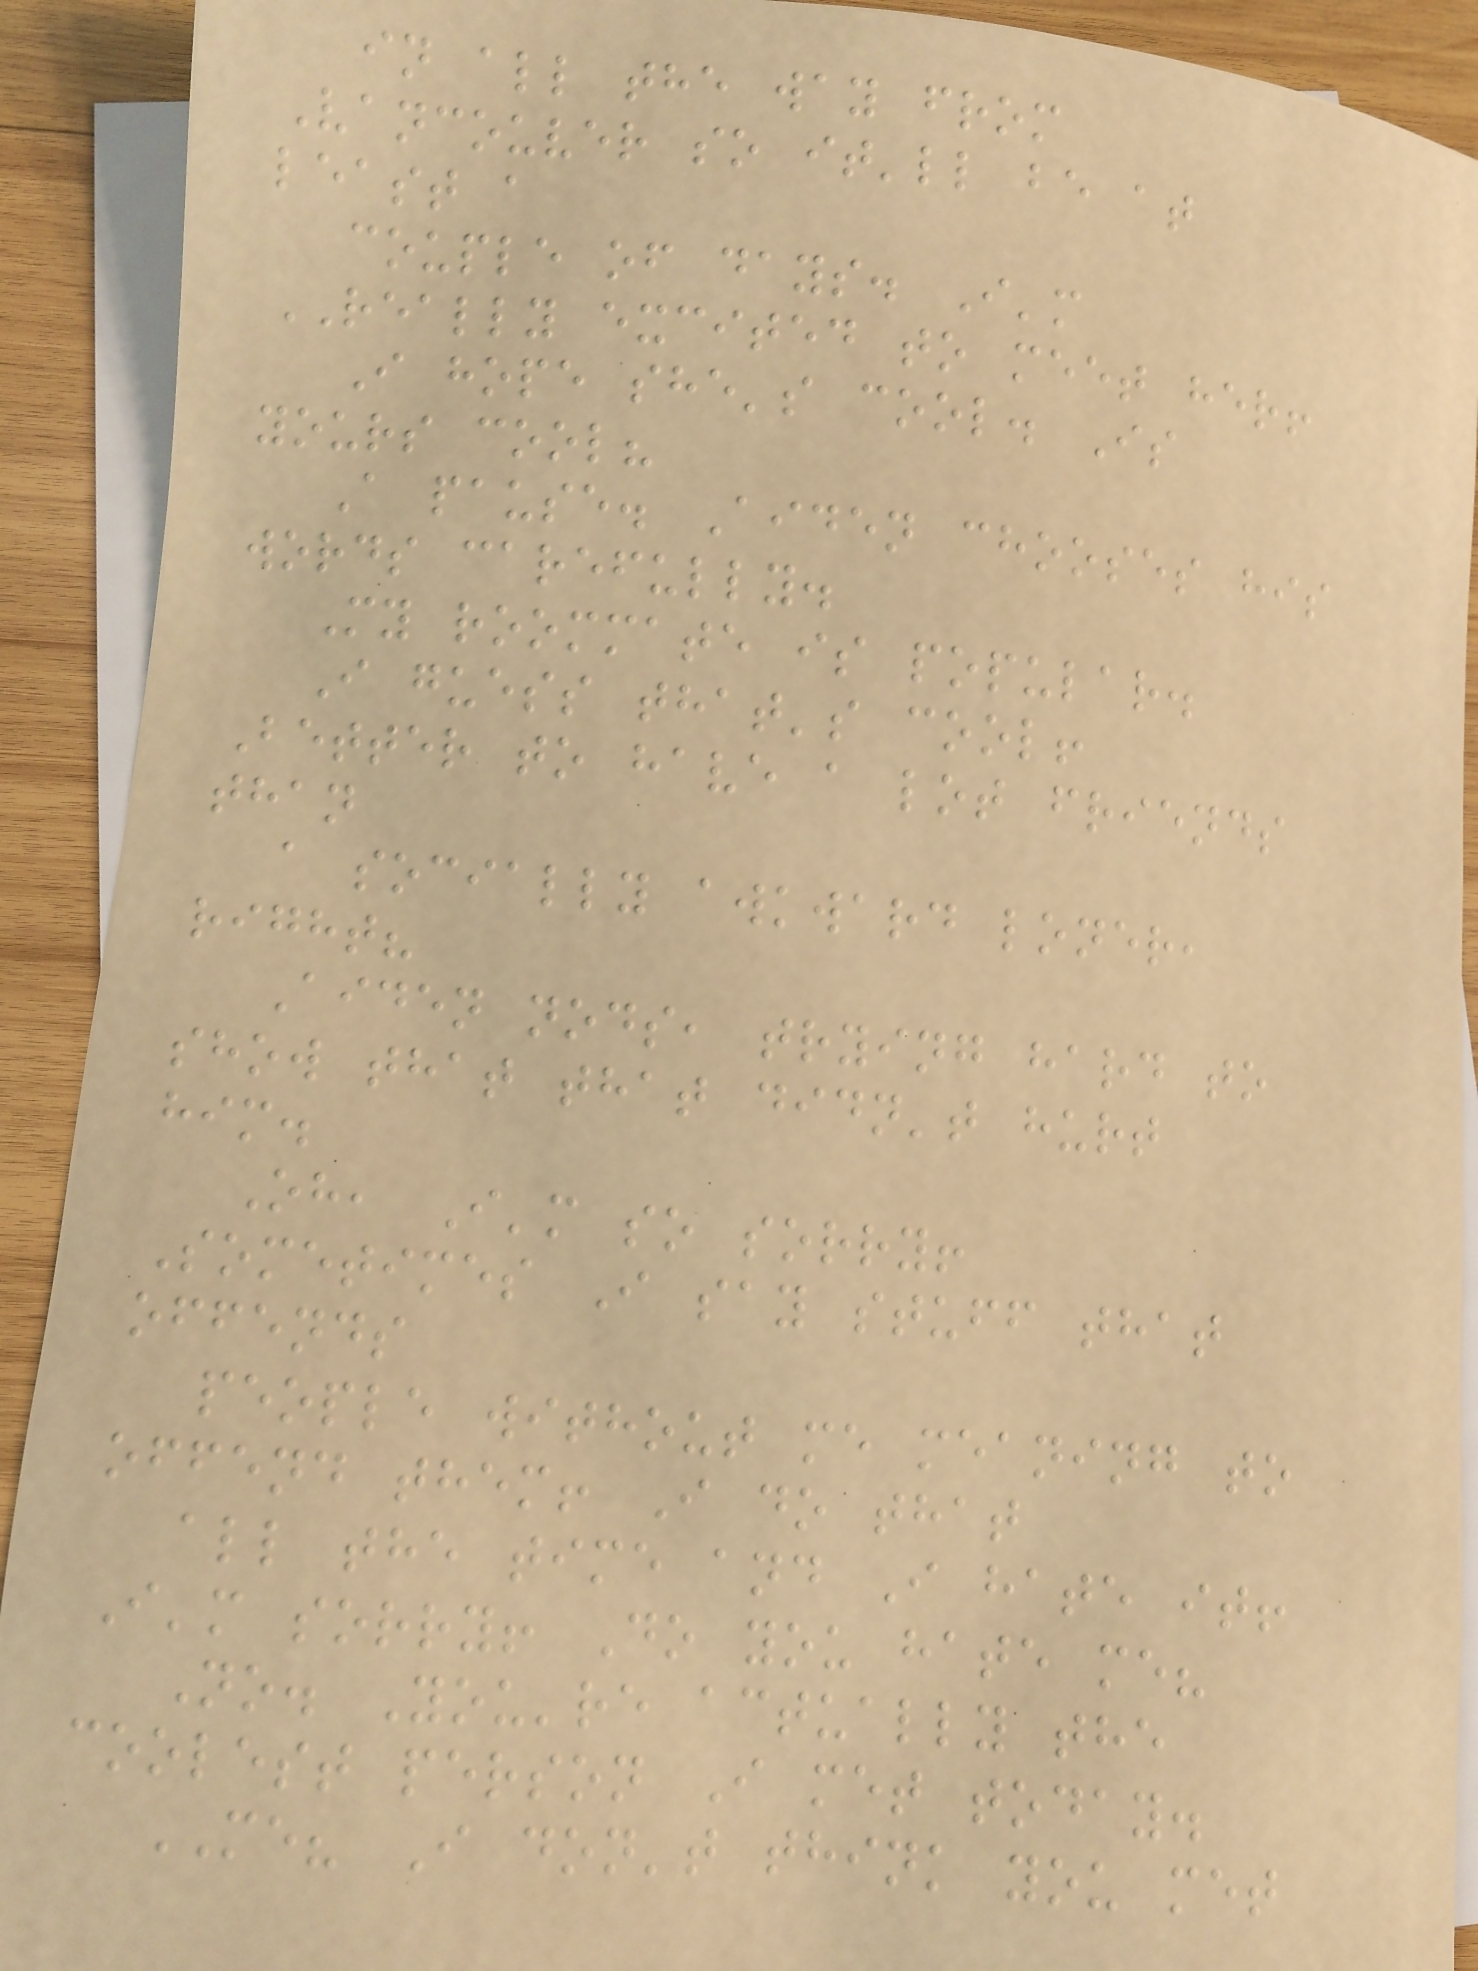in all the way from
Vancouver so it'll be at
least a
couple of days. I'm
REALLY excited to meet her!
I hope she's cool. Is
yours cool?
A pause. Aiden chooses his
words carefully.
My roommate is popular.
I guess that's cool!
Better to have a lot friends
than
a socially awkward loner,
right?
Aiden nods, trying hard to
show that that didn't hurt
him.
Oh, I'm so sorry!
Sometimes I say stuff that
offends
people without me meaning to
offend them! I do that
all the time and I hate it!
I'm sorry! Do you hate me?
No. You're actually the
coolest person I met today.
ME? I don't think you met
